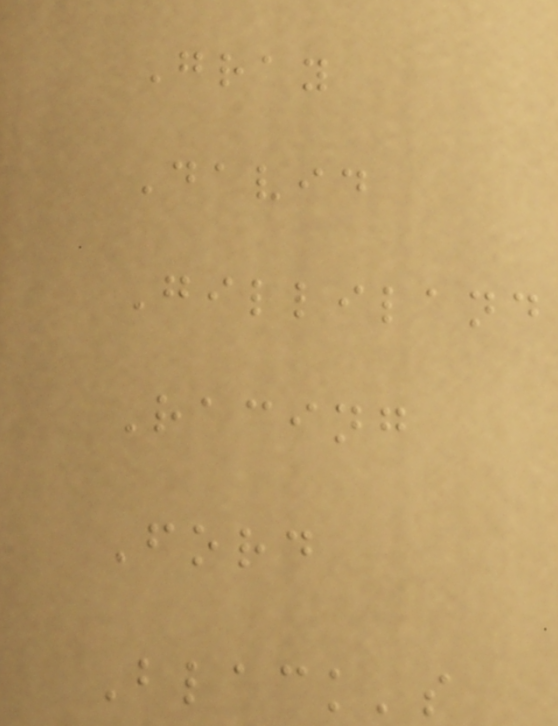Gray
David
Gilliland
Racing
Ford
Black's
